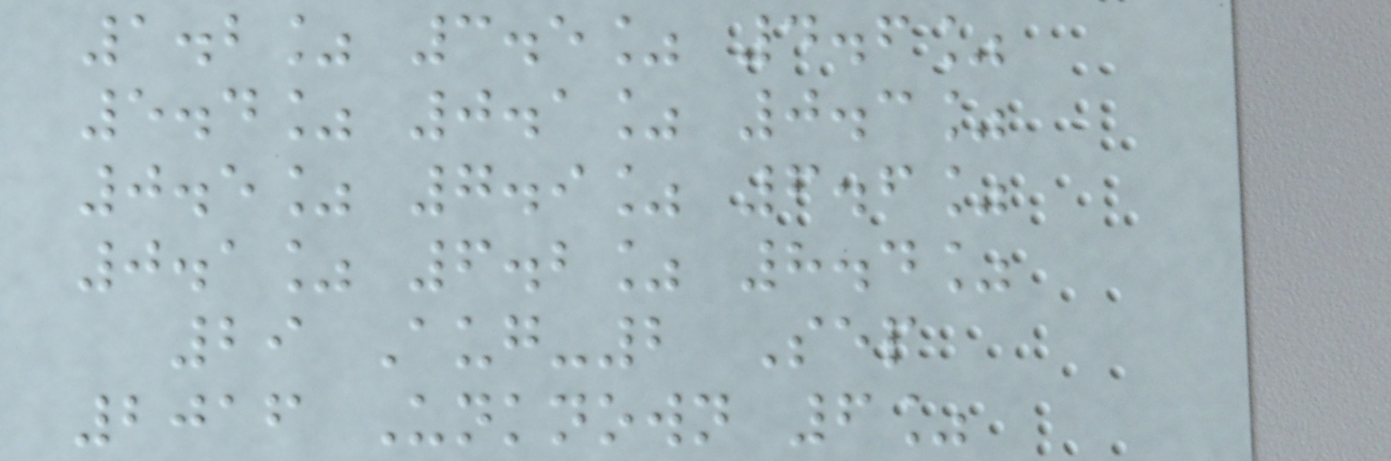1.2% 3.5% 4.6%
5.4% 0.1% 0.3%
0.5% 7.9% 6.6%
0.1% 6.2% 8.4%
29 Aug-2 Sep
2016 Unknown 6%
